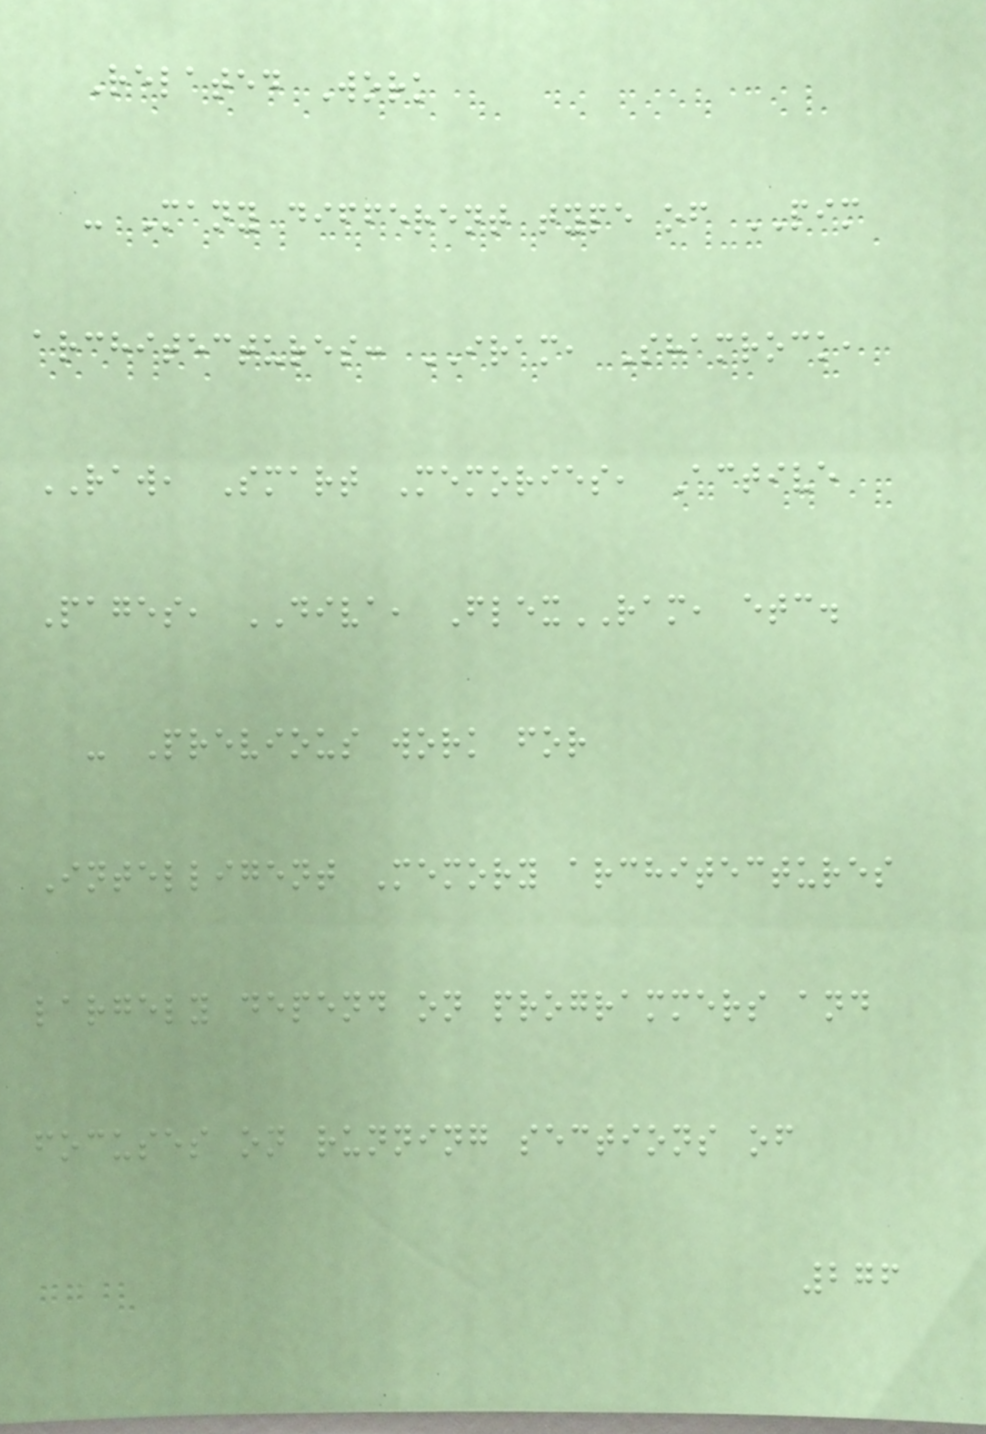Related Work
- Many different type of PIM
architectures: IRAM, Shamrock,
RAW, Smart Memories, Active
Pages, DIVA, FlexRAM, etc.
- Previous work for
Intelligent Memory architectures
largely depend on programmers and
focuses on running sections of
276
